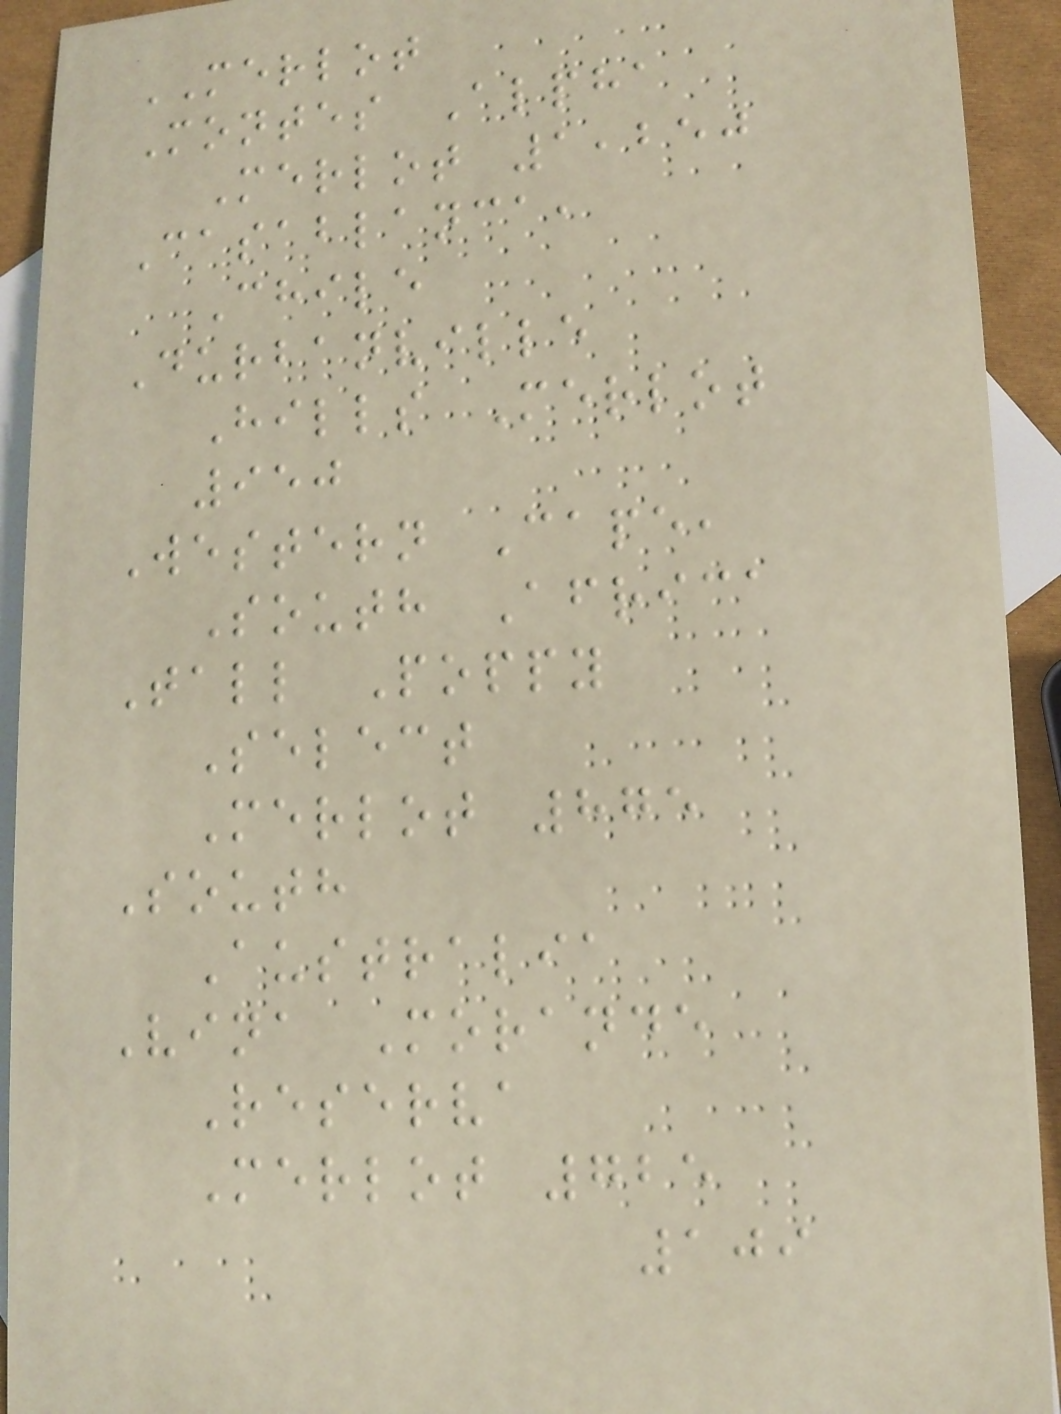MERLOT
Montes Alpha
Merlot 1,250
Casablanca,
Chile
Durbanville
Hills Merlot
950
Western Cape,
South Africa
Tall Poppy
Select
Merlot 875
South
Australia
Vina Morande
Reserva
Merlot 725
109
